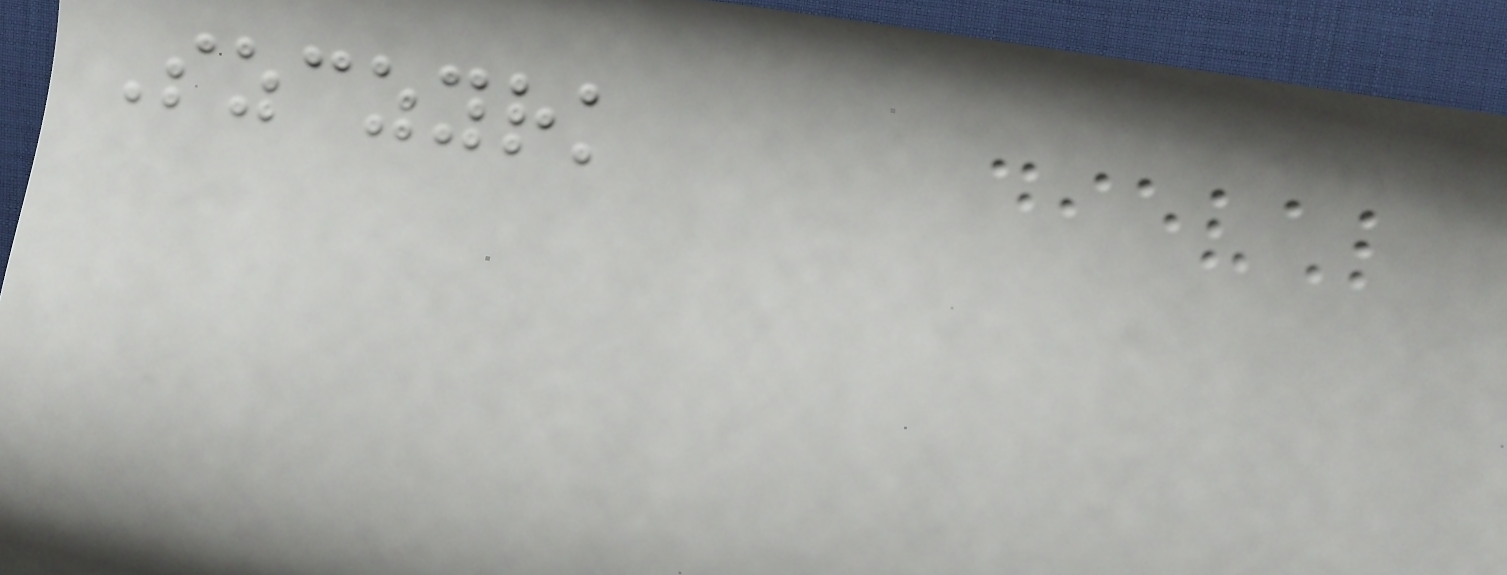Szczyrk
